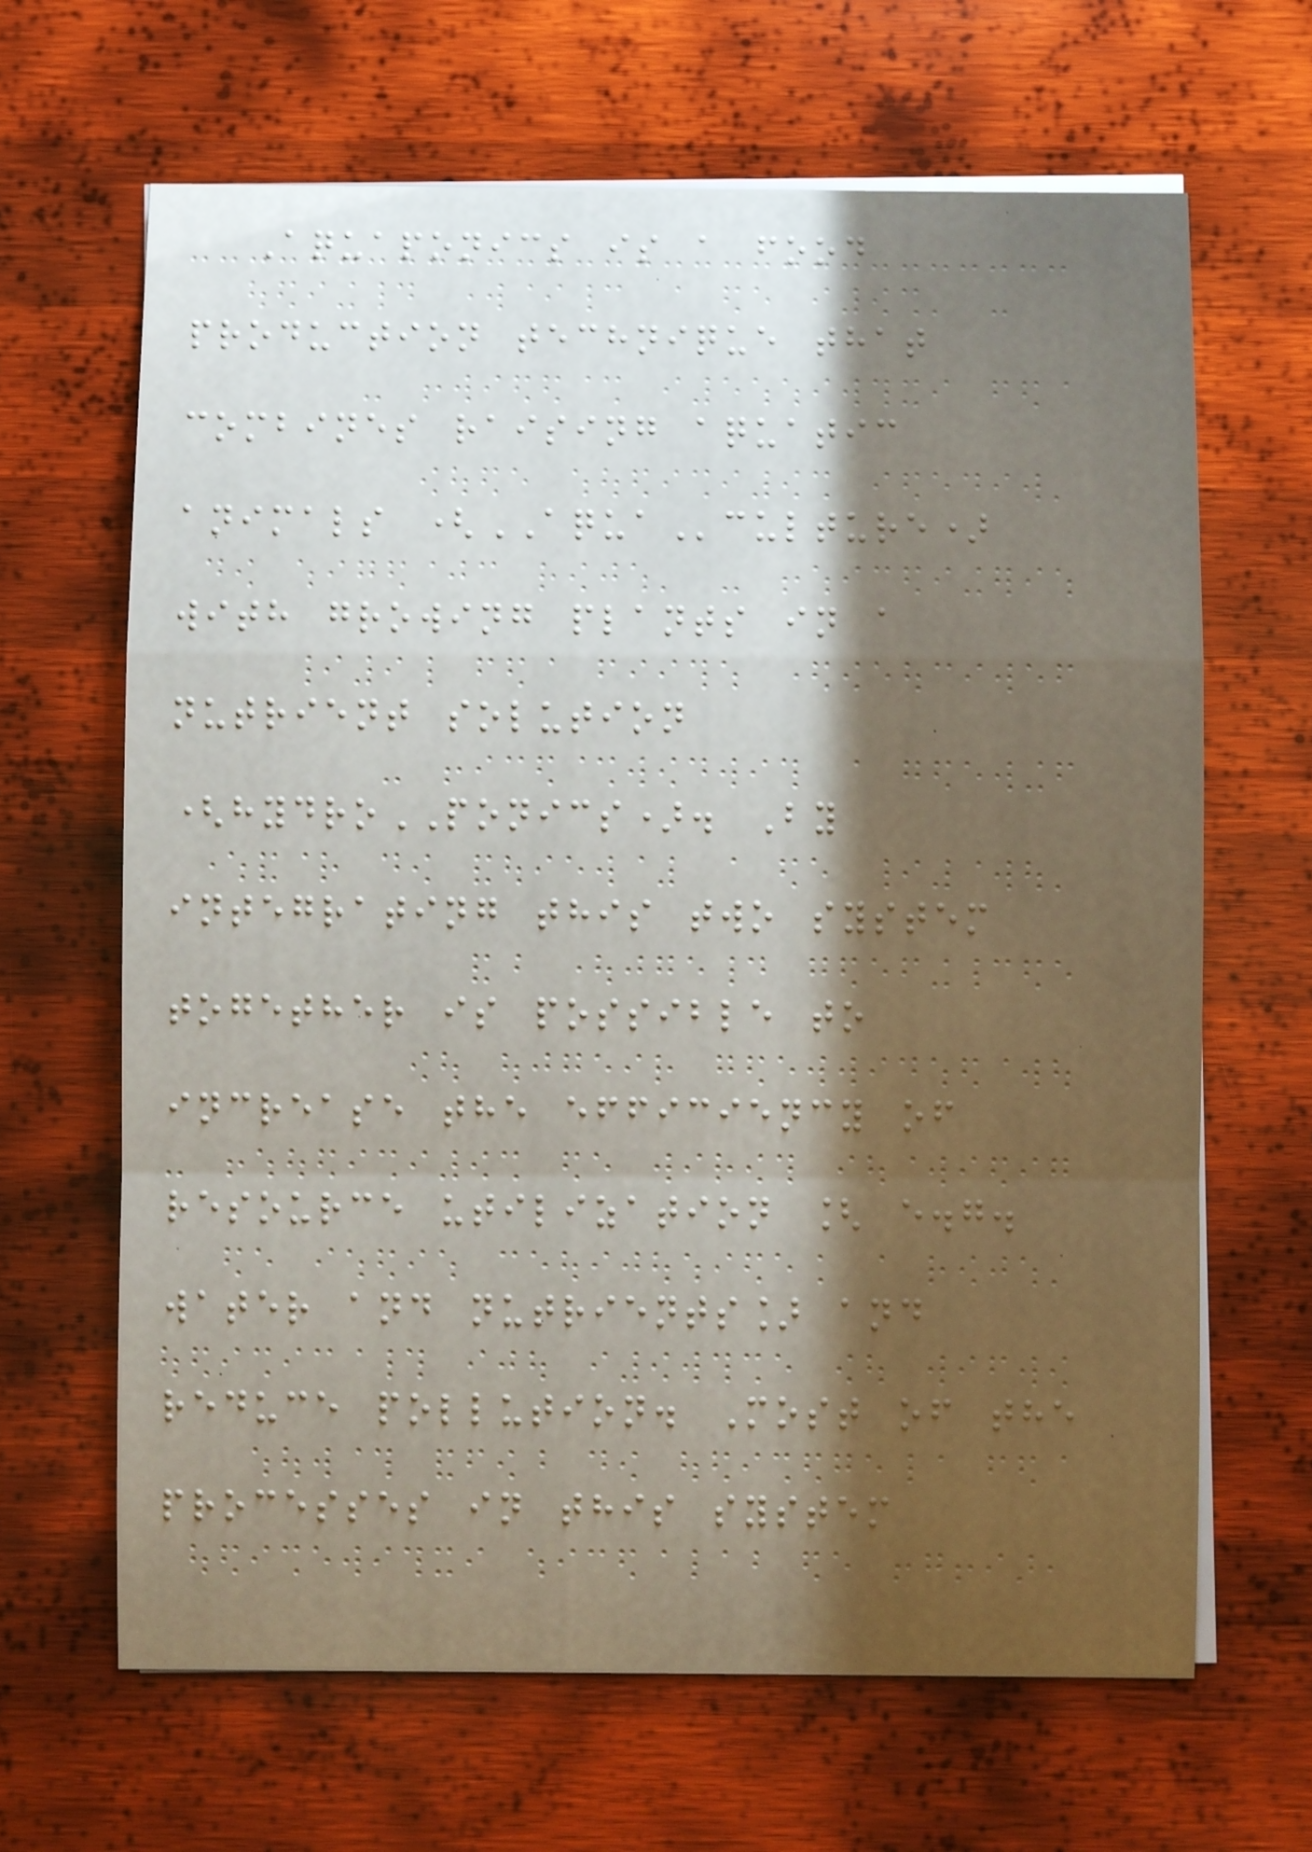Aquaponics is a food
production technique that
combines raising aquatic
animals (AQUAculture)
with growing plants in a
nutrient solution
(hydroPONICS). By
integrating this two system
together is possible to
increase the efficiency of
resource utilization [ e.g.
water and nutrients] and
reduce pollution. Most of the
processes in this system
